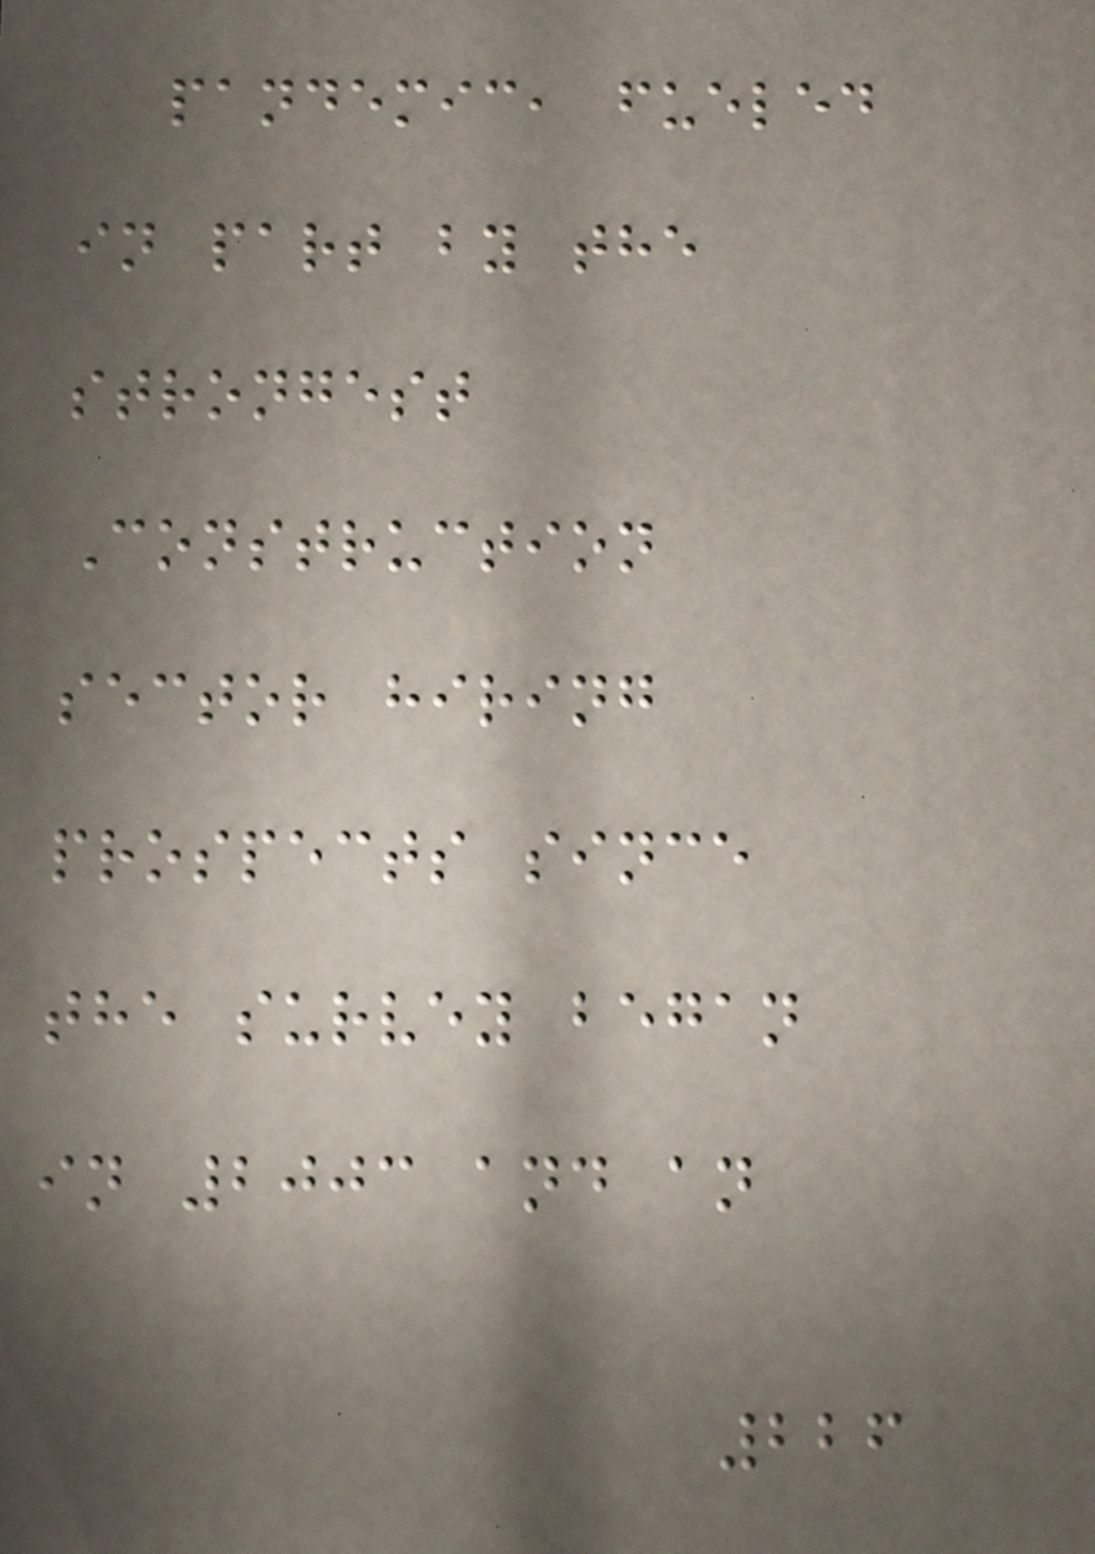pandemic, fueled
in part by the
strongest
Construction
sector hiring
prospects since
the survey began
in 2003 and an
226
